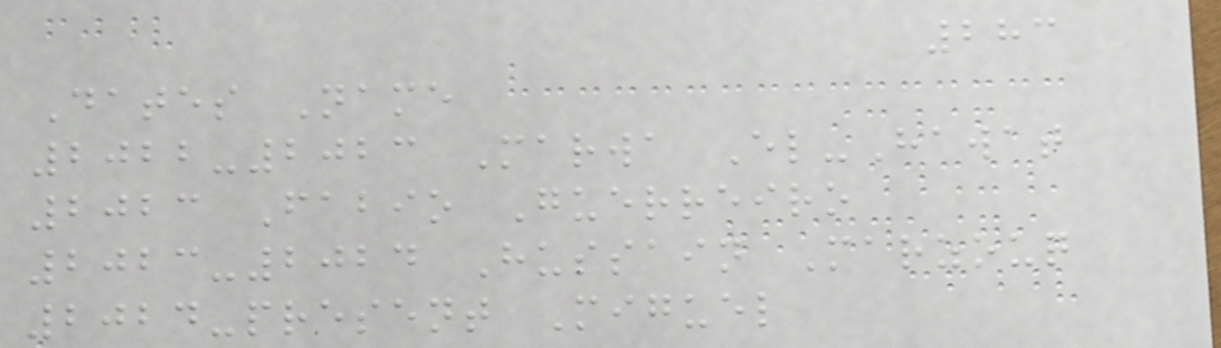283
Dates Name
2022-2023 Marwa El-Hawat
2023 Fabio Guerreiro
2023-2024 Hussain Marzouq
2024-present Miguel
